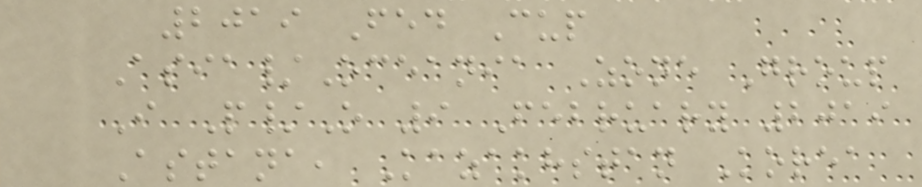2019 Fed Cup
Asia/Oceania Zone Group
I P/O 9 February 2019
Astana, Kazakhstan Korea
